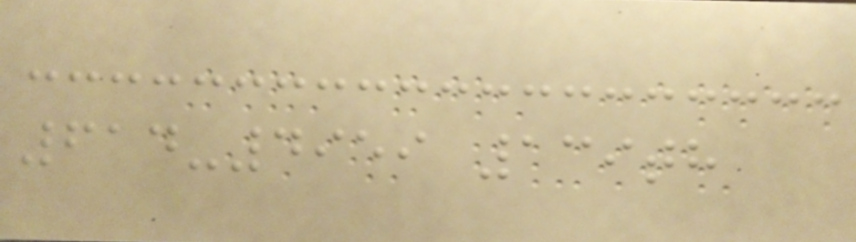614-4959 139th
